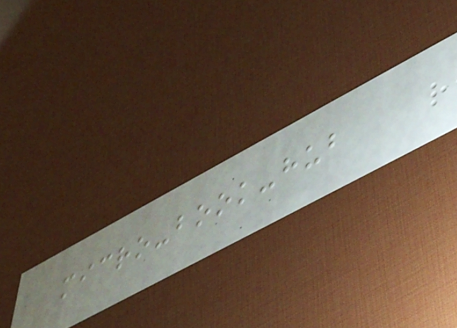micro-book-hub
